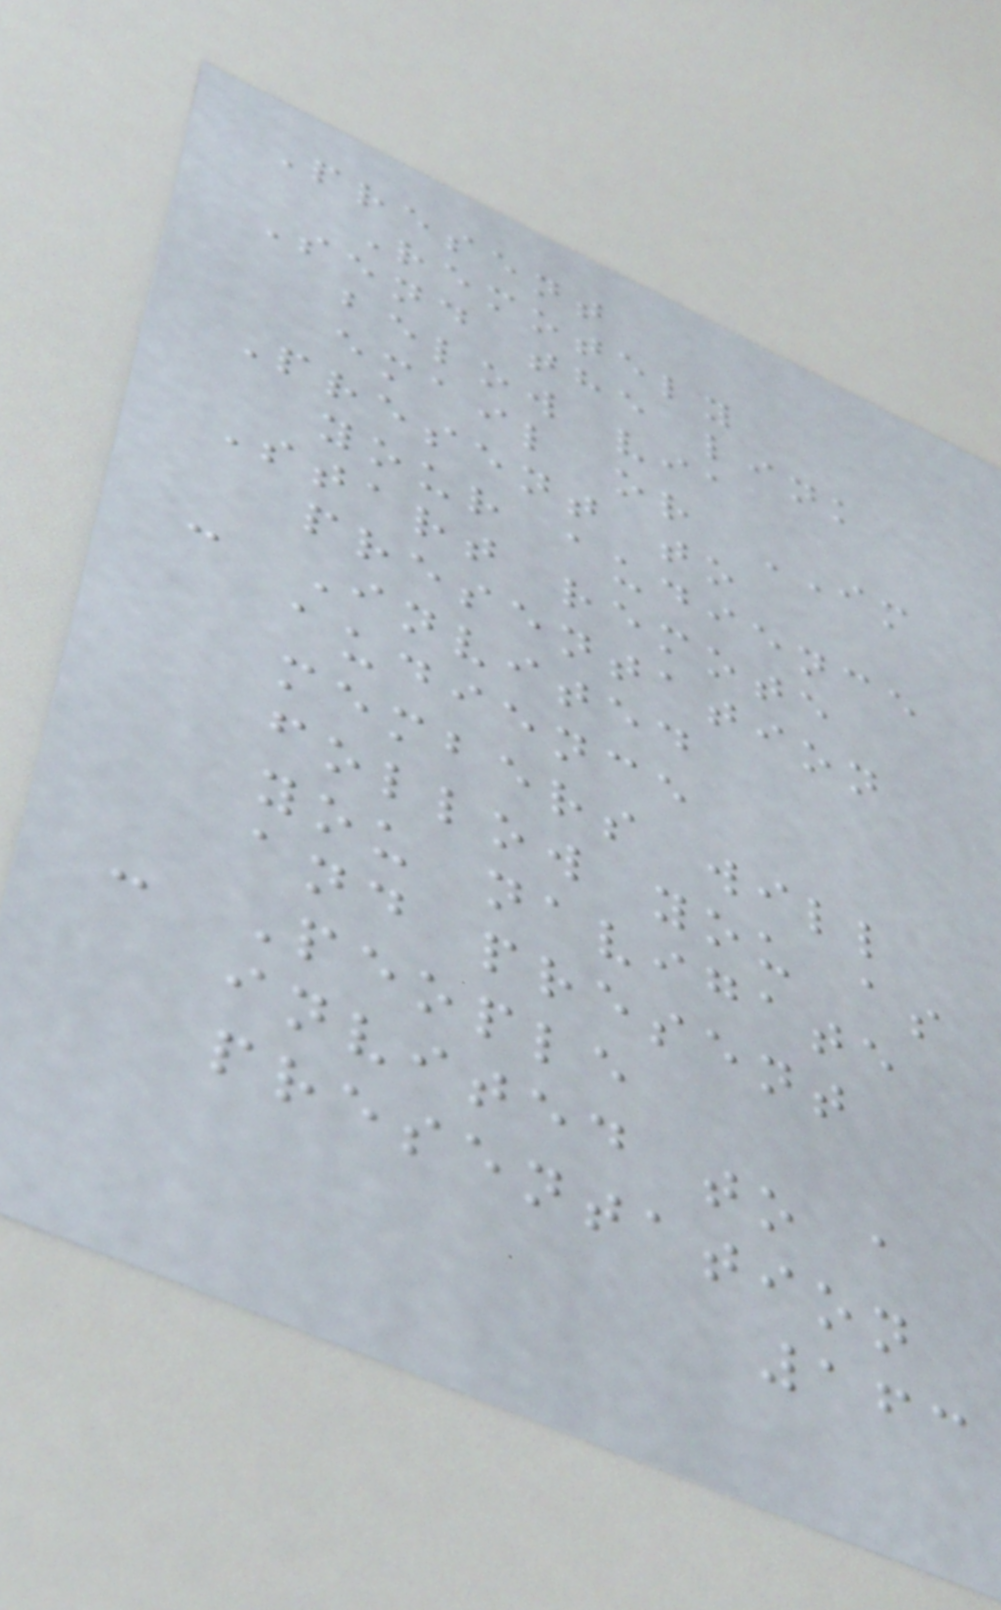Present
Remotely
Send the link
below via
email or IM
Present to
your audience
Start remote
presentation
- Invited
audience
members will
follow you as
you navigate
and present
- People
invited to a
presentation
163
